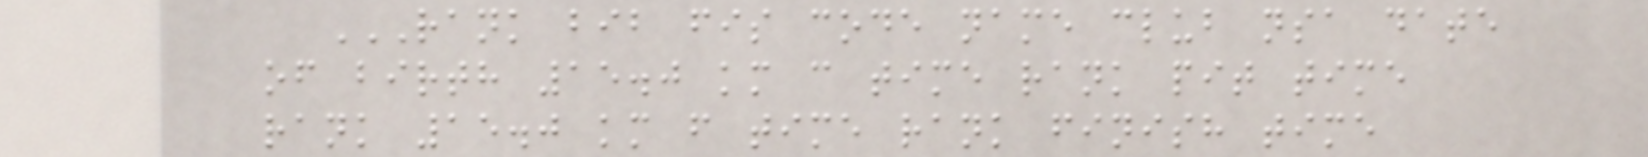RANK BIB FIS CODE NAME CLUB NSA DATE
OF BIRTH 15.0 KM C TIME RANK PIT TIME
RANK 15.0 KM F TIME RANK FINISH TIME
